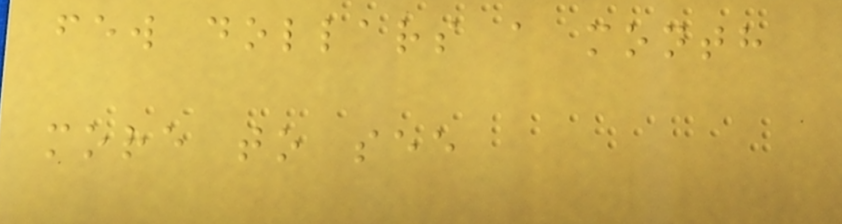few dollars a month
more to see
